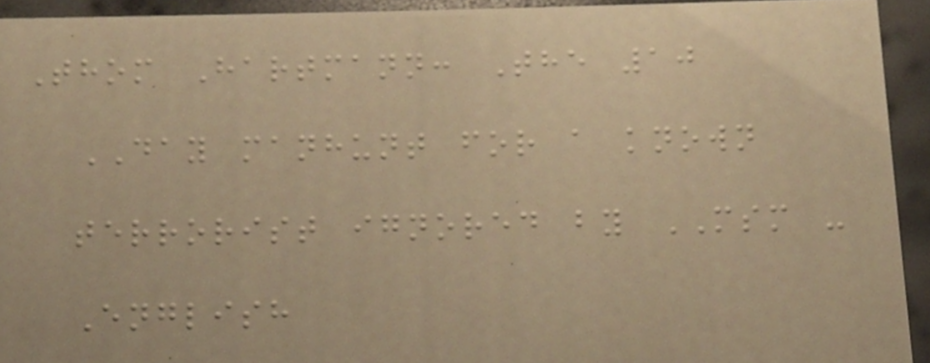Thom Hartmann: The 10
DAY manhunt for a known
terrorist ignored by MSM -
English
